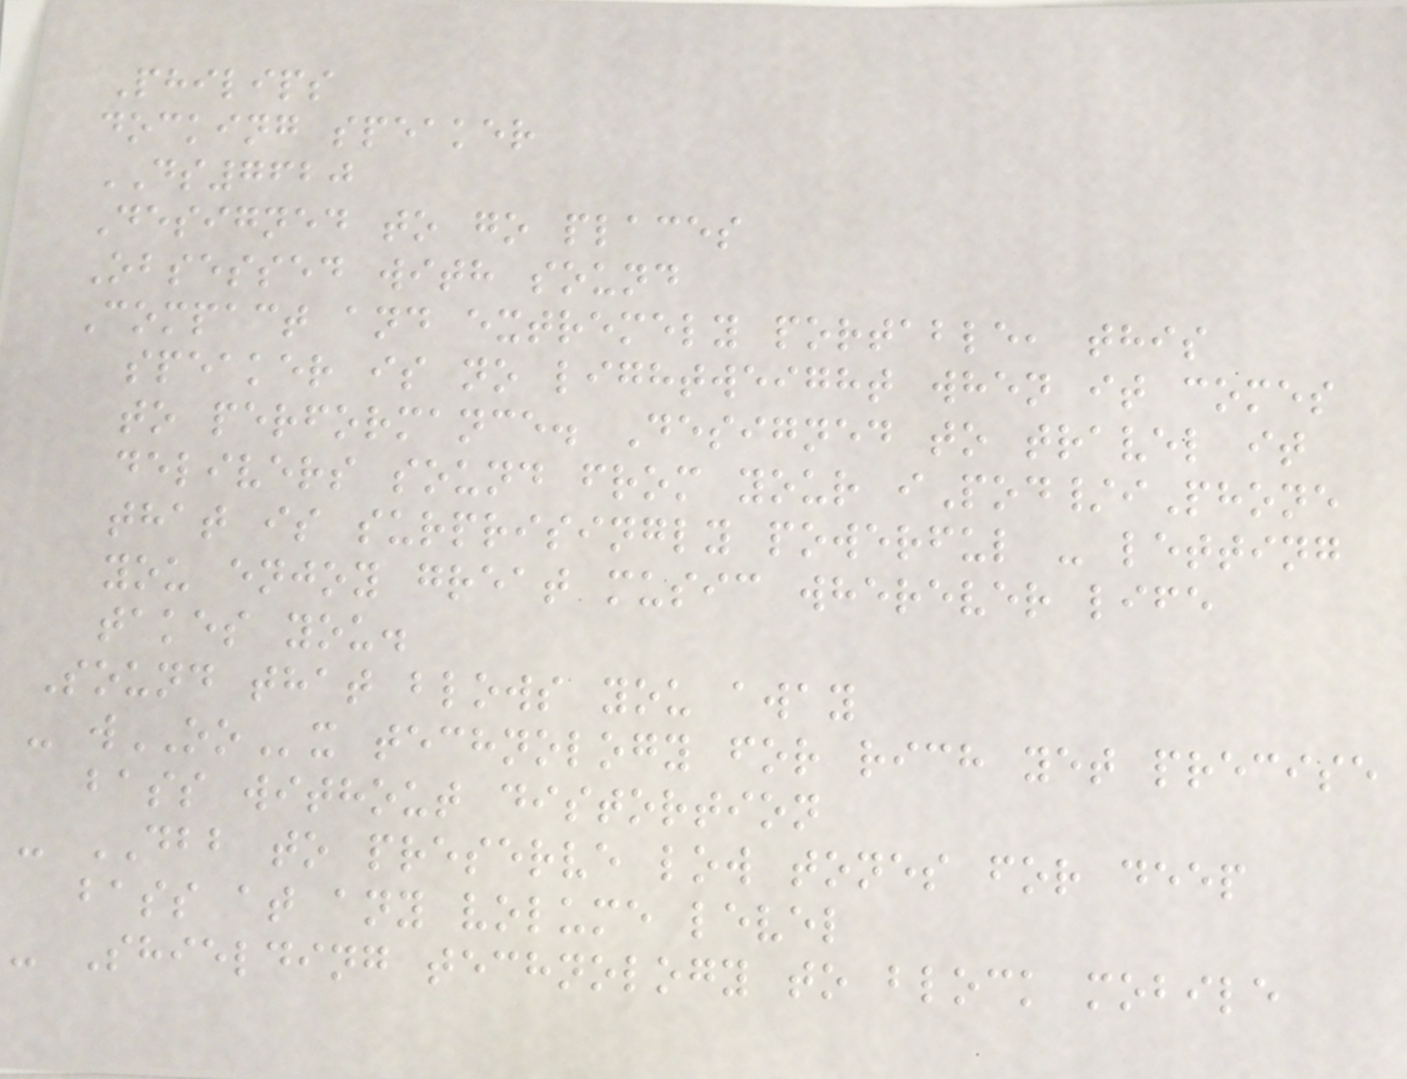Philips
docking speaker
DS7620
Designed to go places
Obsessed with sound
Compact and extremely portable, this
speaker is no lightweight when it comes
to performance. Designed to travel it
delivers sound from your iPod/iPhone
that is surprisingly powerful - letting
you enjoy great music wherever life
takes you.
Sound that blows you away
- wOOx technology for rich yet precise
bass without distortion
- DBB to preserve low tones for deep
bass at any volume level
- Shielding technology to block mobile
